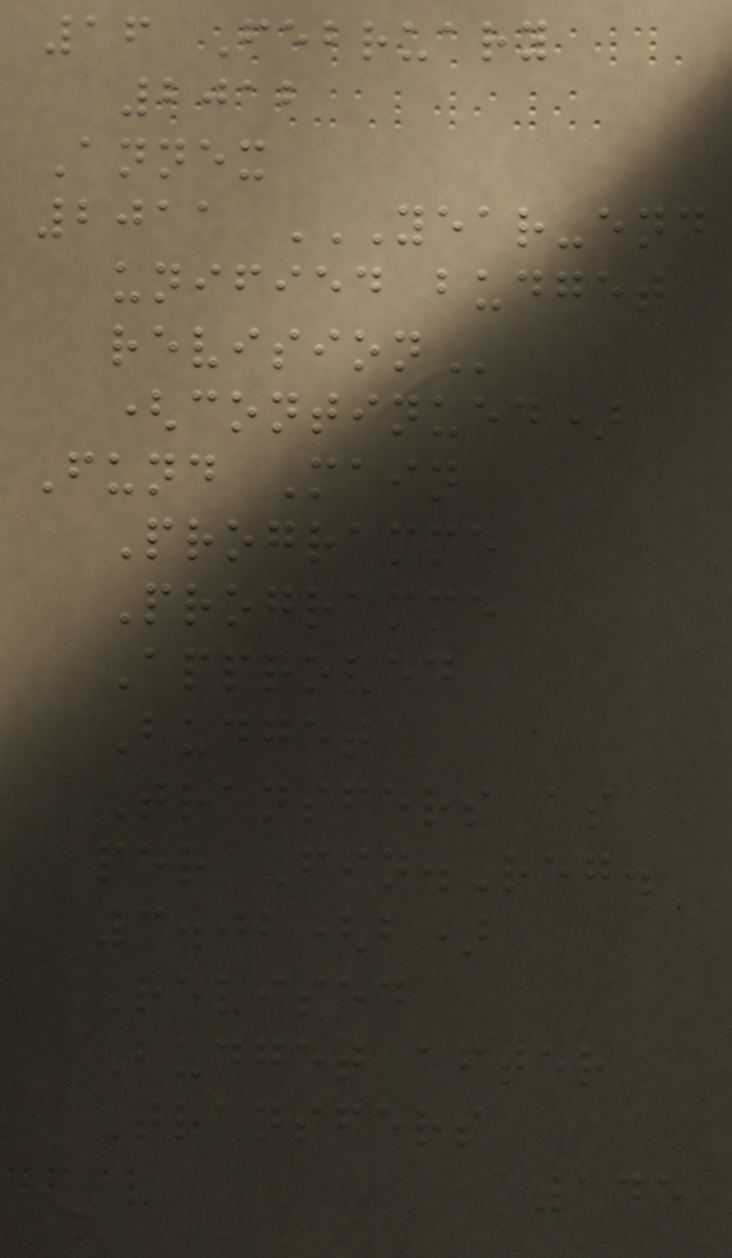16 February
2012
Annex
2011 YEAR-END
UNIFIED BUDGET
REVISION
(continued)
Fund Main
Programme
Programme
Approved
Budget
Transfers as
per Fin.Reg.
3.02(b)
Revised
Budget after
Transfers
145
